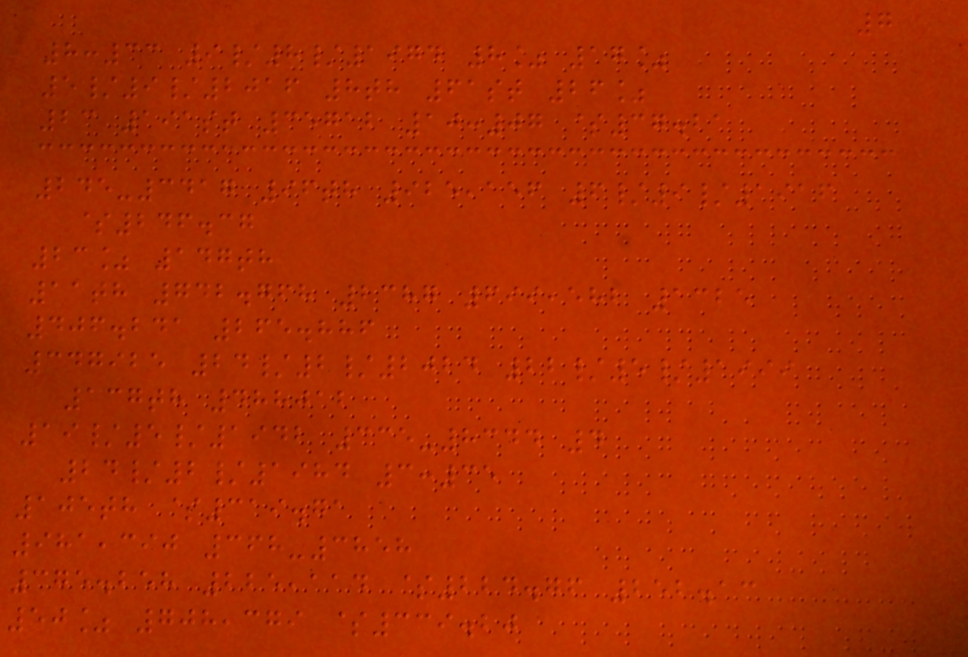7
8:33 9/8/1974 8% 17%
5/9/2016 8th 61st 26%
23 191st 35712 10:07 $37.21
245-3417 96th 925,156 6/9/1916
$246.37
23% 147th
11th 742.768 2387 699,582 1325
406.241 265.886
347925 24/2/2024 22/5/1999
137th 488012
19/5/1942 335-8344 4
24/2/1984 3:35
105th $319.71
981,390 368-3858
375.258 225,114 $224.76 252.13
50% 708,379 $339.20
